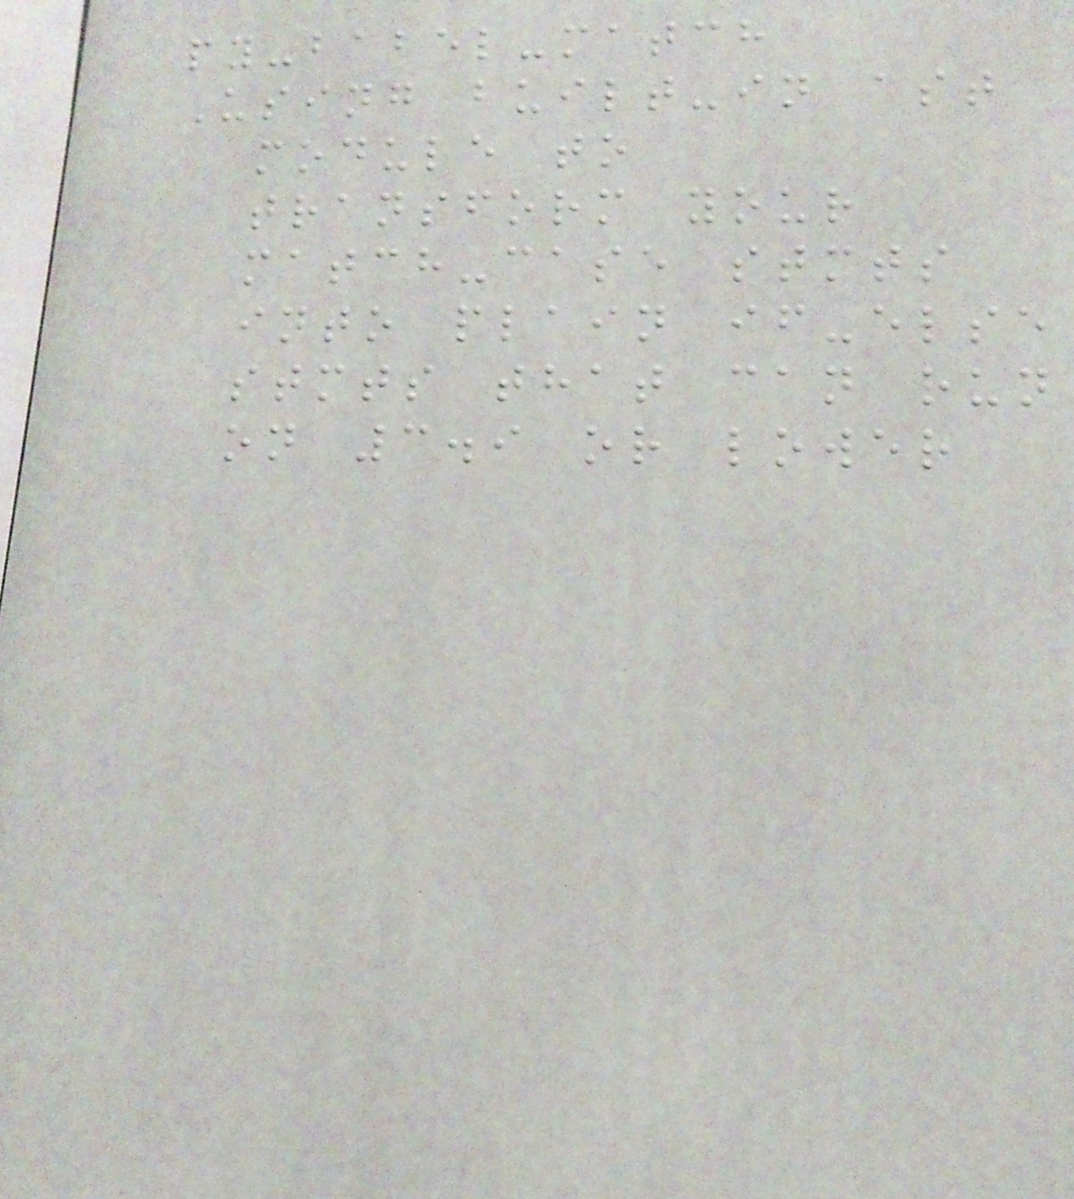py-babel-match
Using built-in ast
module to
transform your
match-case stmts
into plain if-else
stmts that can run
on 3.9 or lower
